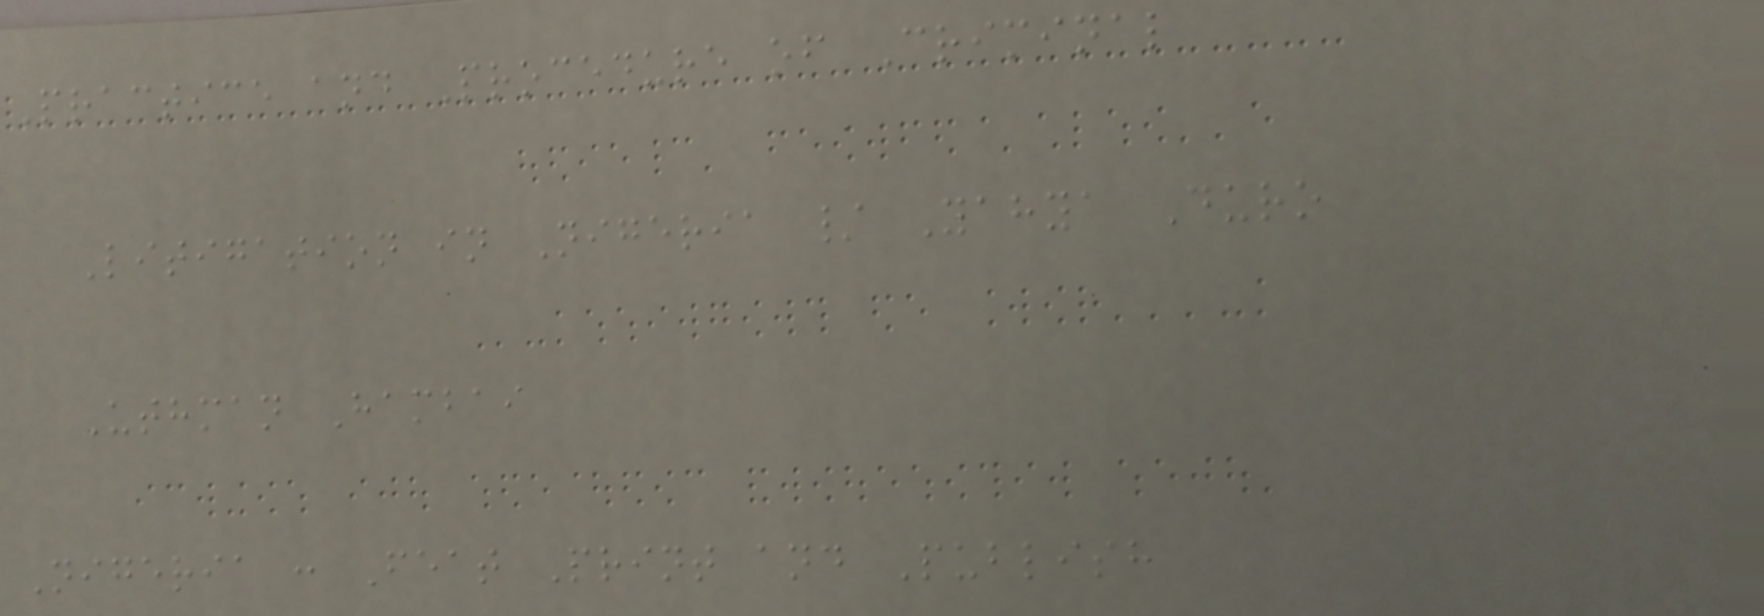Practice and Procedure of Criminal
Litigation in Nigeria / Yahya Duro
Uthman Hambai
Nigeria : Feat Print and Publish
